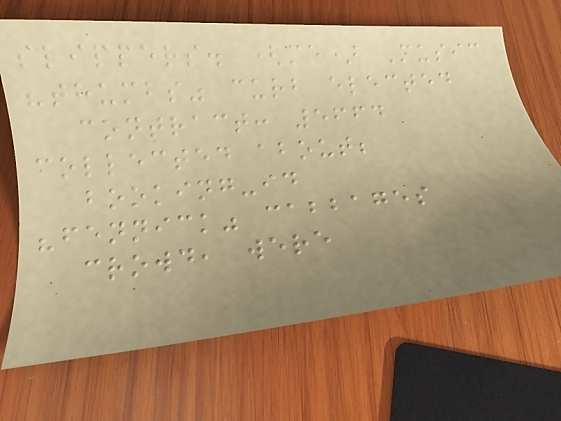slippers. (me) Music
"thumbs" curb elected
contract: 5664
collected about;
booking-id
"fennick" cabbages
crowd, were
